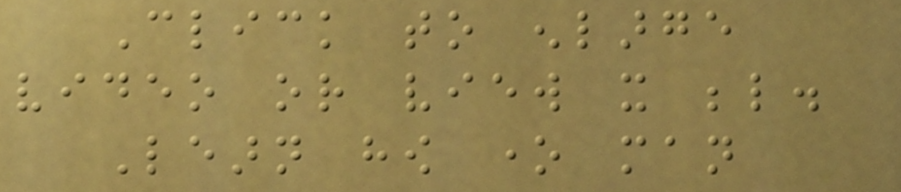Click to enlarge
video or view it below.
Learn how one man
